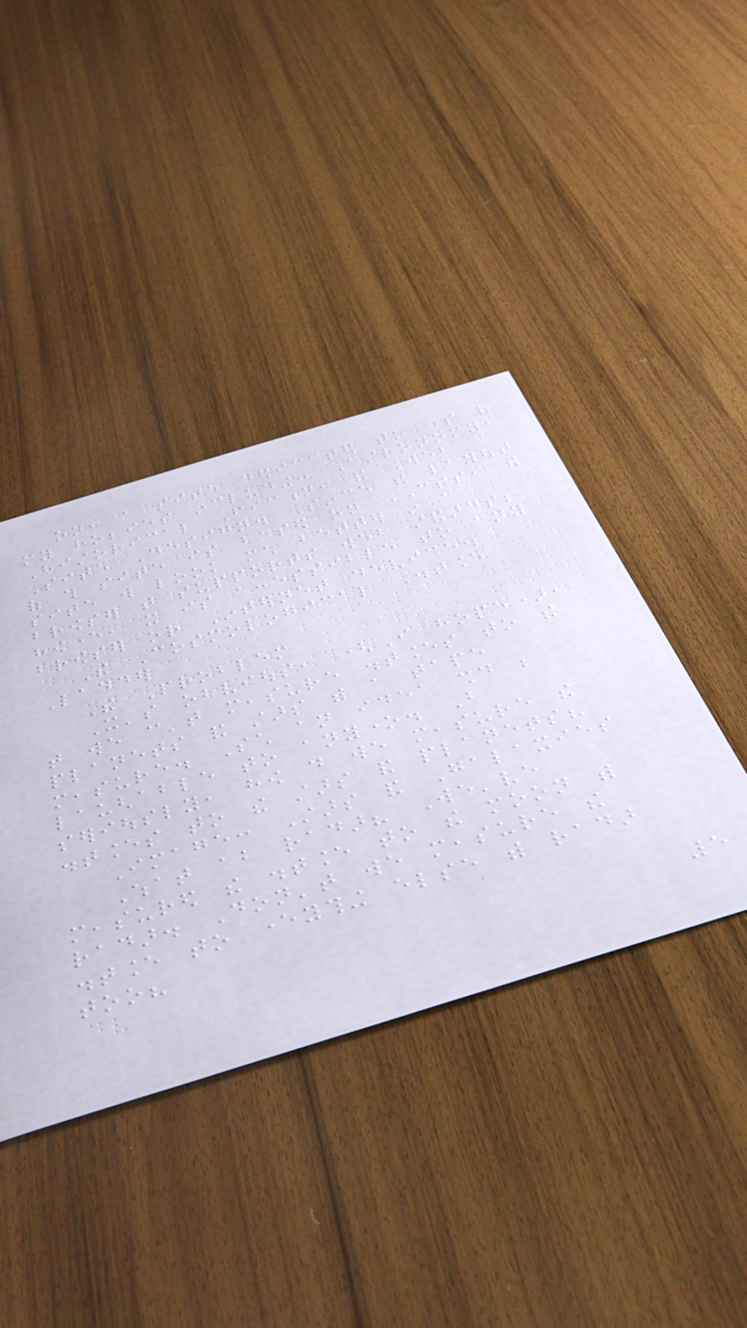on, a site dedicated to some of
my hobbies including: Astronomy,
Historical Fiction, and Web
Site Design. Since the layout
of this site is based on CSS, the
site will look much better in a
browser that supports web standards;
however, it is accessible to any
browser or Internet device.
The Cosmological Distance
Ladder
The Problem
It's obvious, (I hope),
that we can't measure distances to the
planets and stars with a tape
measure. Such an idea should be
laughable to anyone. But
seriously, how do we measure the
distances to the stars and planets?
Image: Stars and Galaxies
What about radar? We've
measured the distance to the moon with
radar. Don't we measure the
distance to everything else with radar
too?
5
